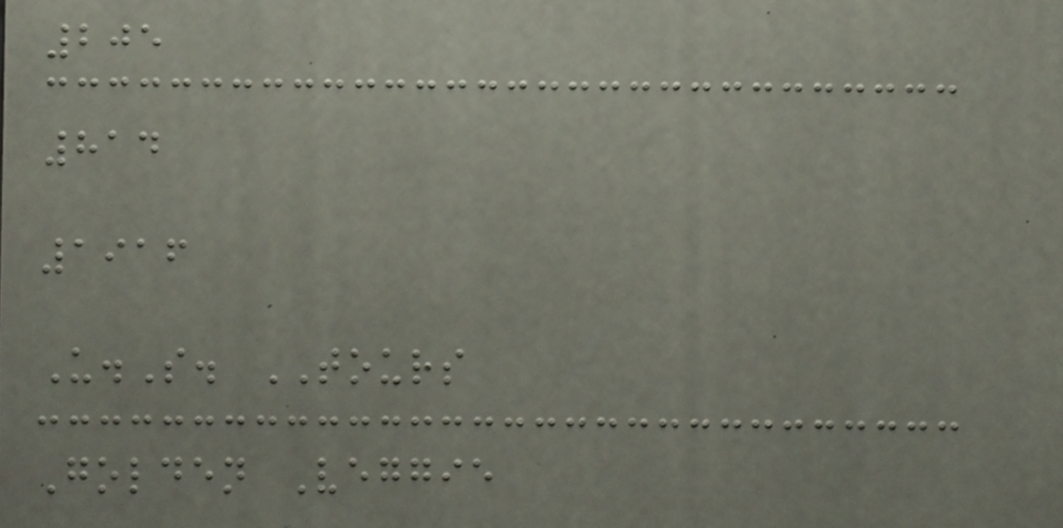205
814
1916
U.S. TOURS
Golden Veggie
